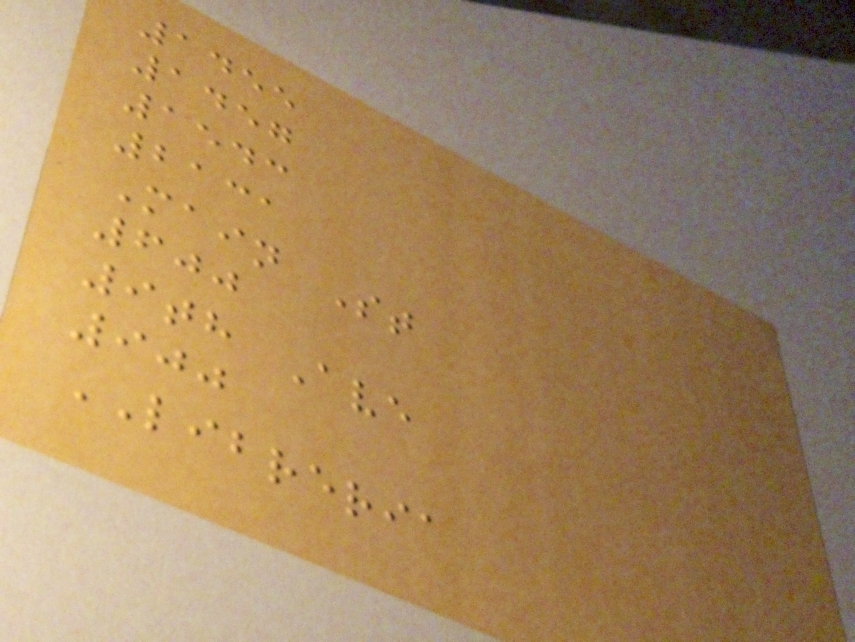1455
1457
1543
2131
Main St
600
9th Ave
900
LIBRERIA
